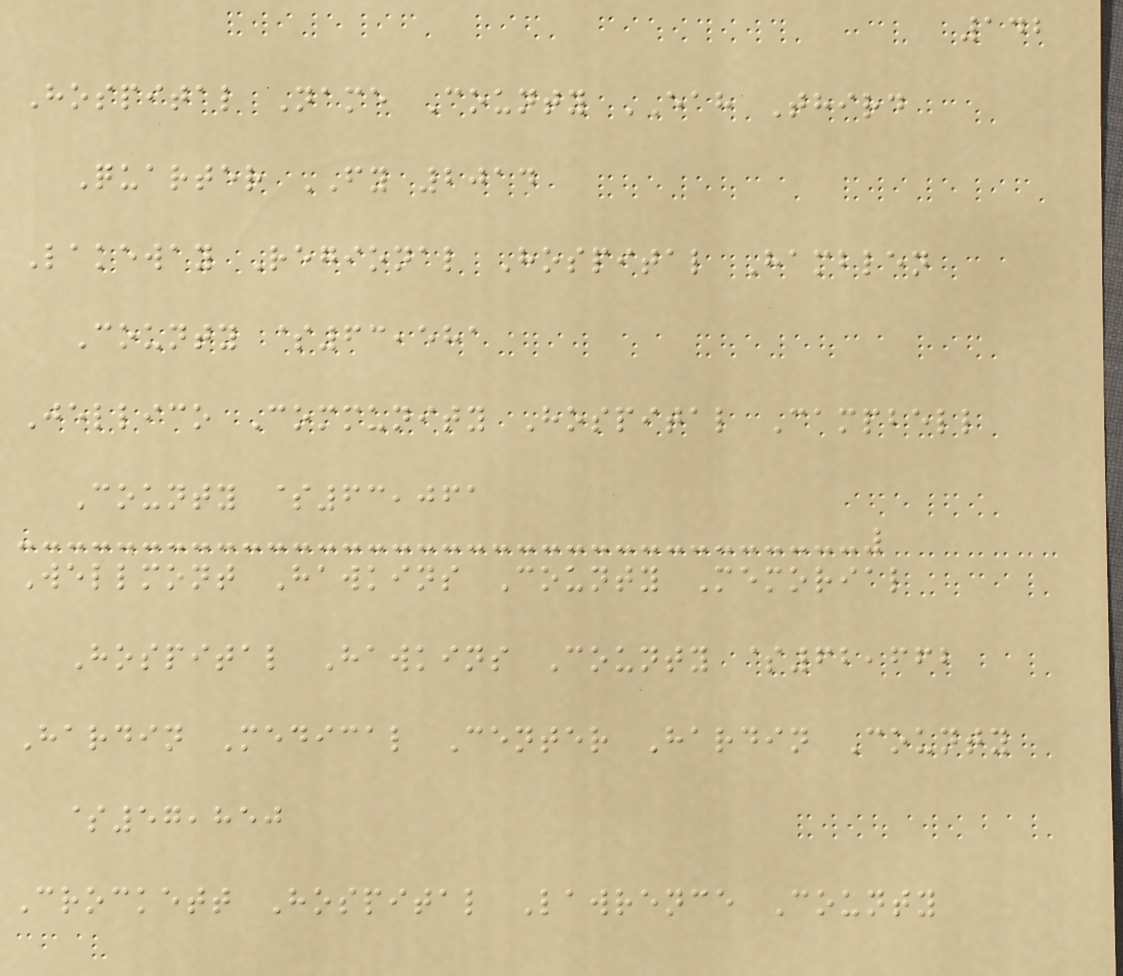142
Hospital Name County EAH Third
Quarter FY 2014
Lakeway Regional Hospital Hamblen
County $63,581
Jellico Community Hospital Campbell
County $63,061
Wellmont Hawkins County Memorial
Hospital Hawkins County $62,662
Hardin Medical Center Hardin County
$57,850
Crockett Hospital Lawrence County
